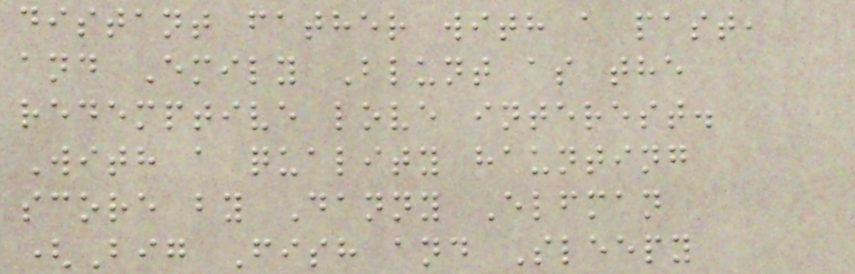distant father with a past,
and Emily Blunt as the
redemptive love interest.
With a quality haunting
score by Danny Elfman
(Big Fish and Sleepy
